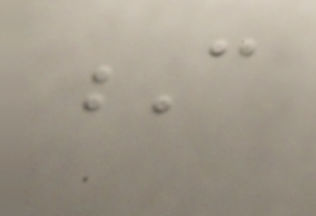C
